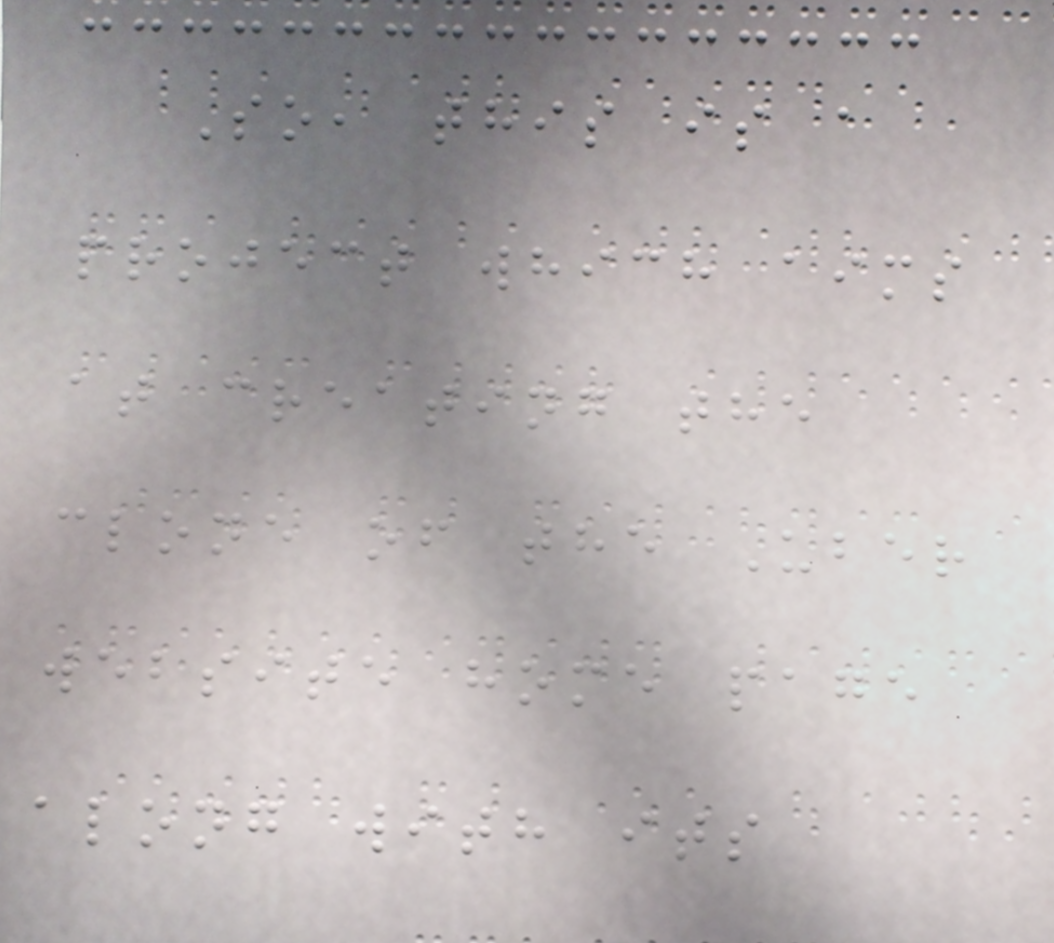So, this is a
project which aims
at creating the
clone of the Uber
website home page
along with its
